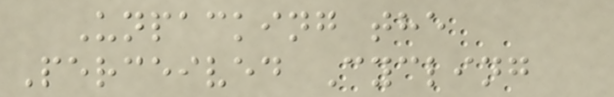Unpacking the
Perceived Cycling
